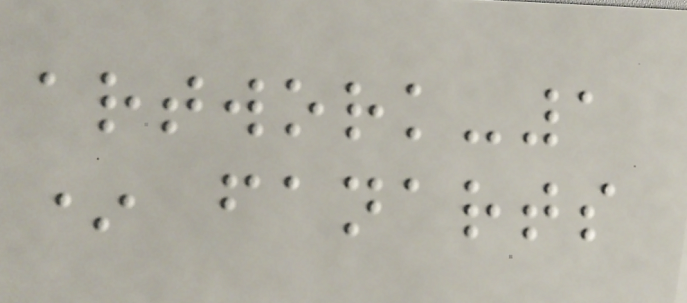artwork-1
* fanarts
